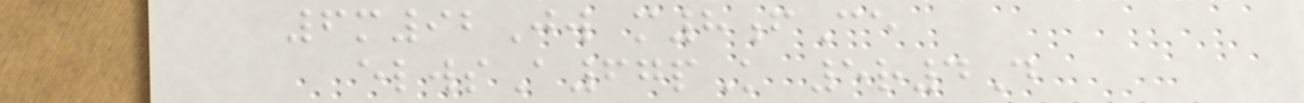6m92Jw m8fCe
elwsA67pK 5r4D
